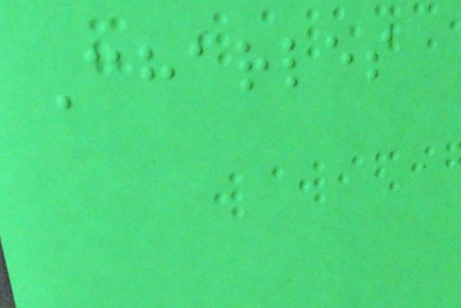Charles
